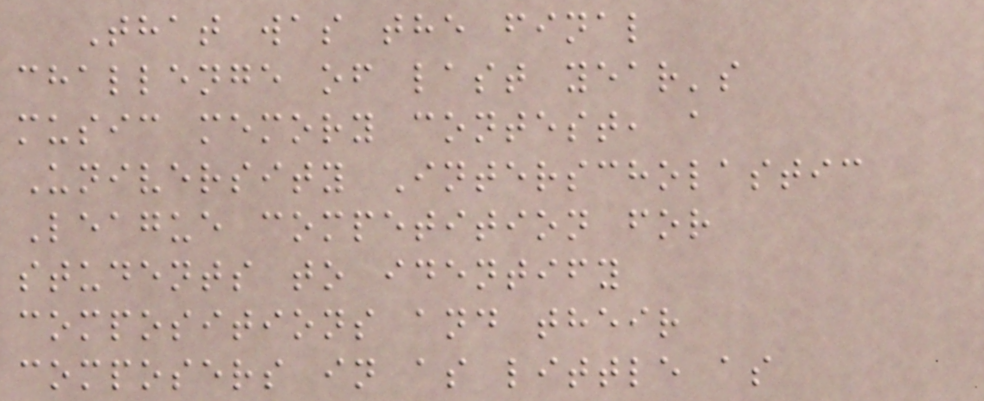That was the final
challenge of last year's
music memory contest, a
University Interscholastic
League competition for
students to identify
compositions and their
composers in as little as
